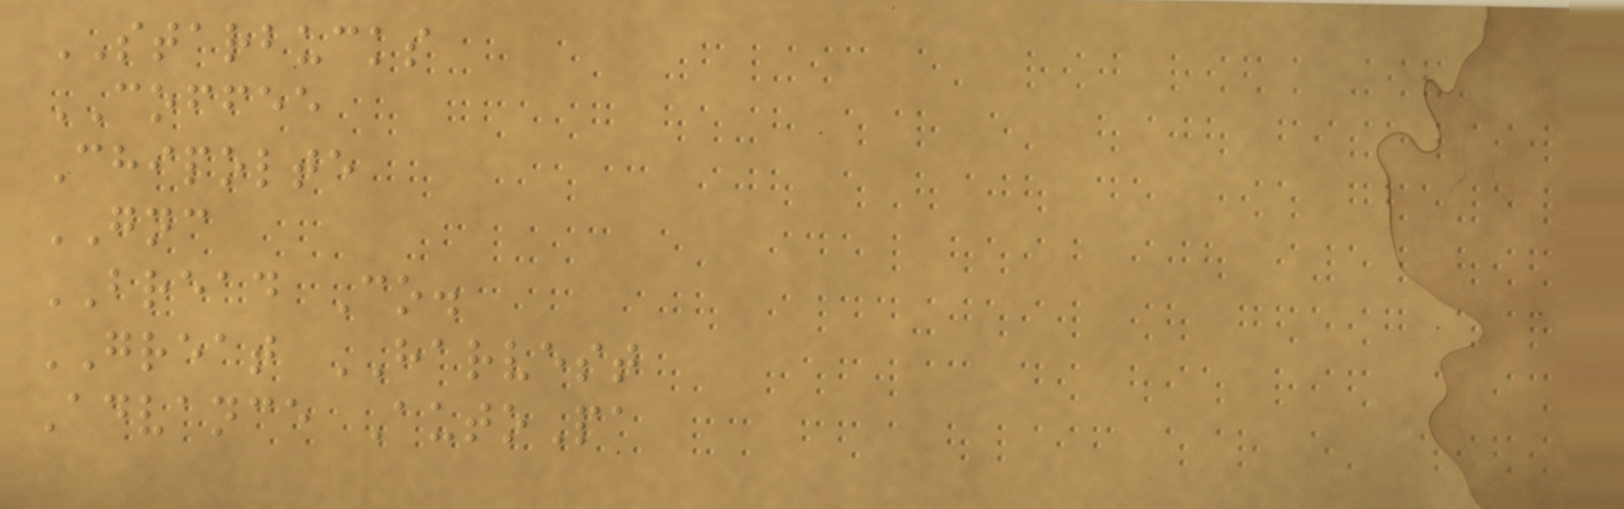STARBUCKS
COFFEE
Chipolte
GNC
BREAD Co.
GREAT HARVEST
Advance AutoPa
